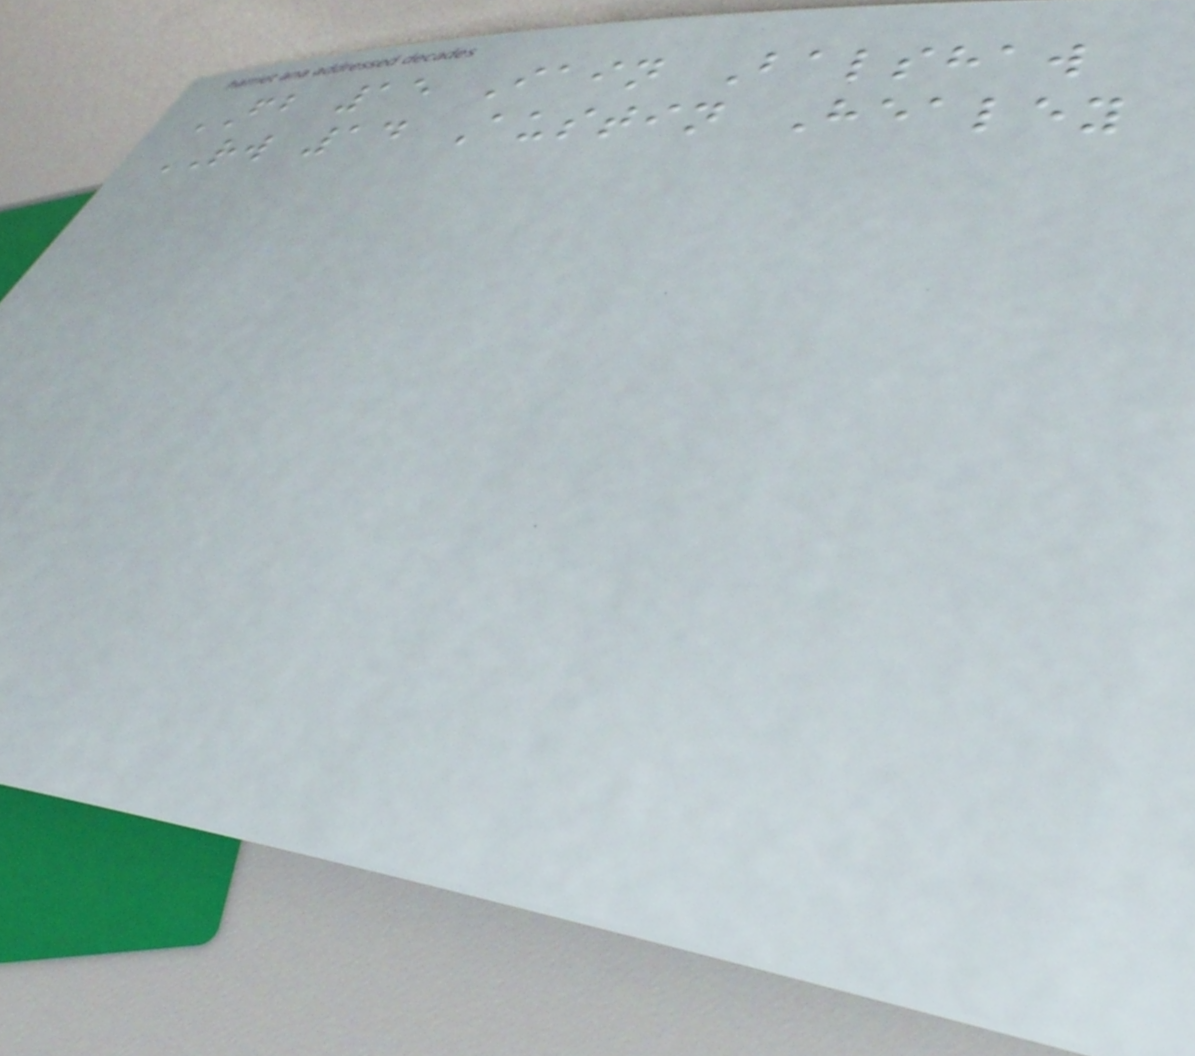FB 15 Iain Balshaw
RW 14 Austin Healey
